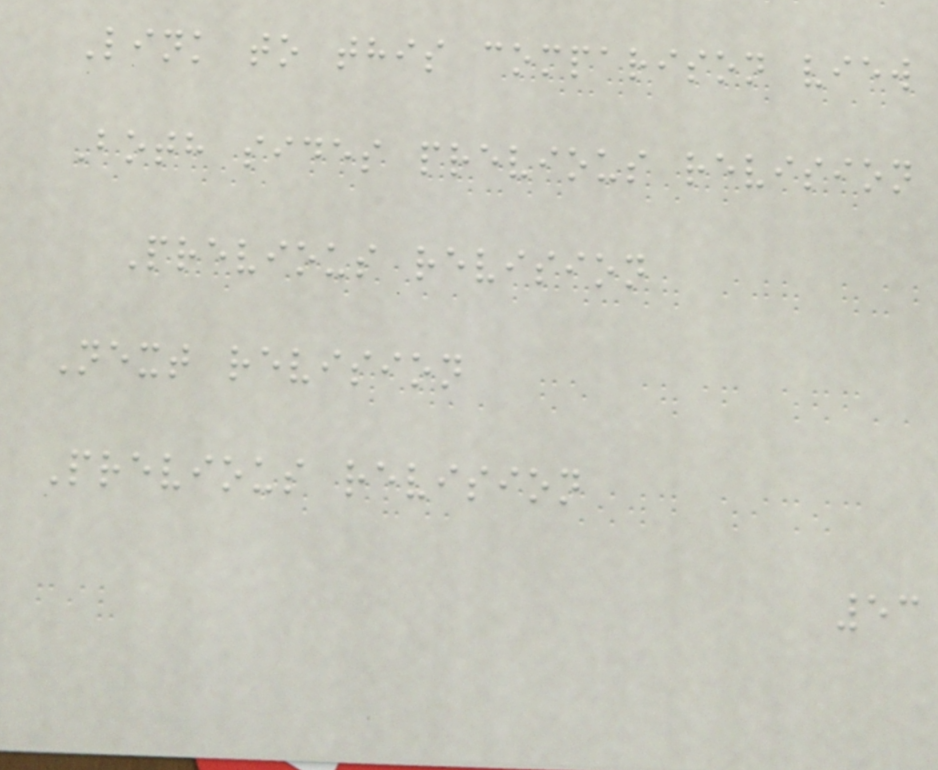Link to this comparison view
Both sides previous revision
Previous revision
Next revision
Previous revision
53
